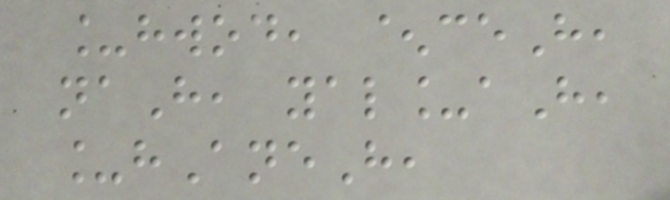_hwod, ^ceH,
naH, yal_aH,
_hAneH,
